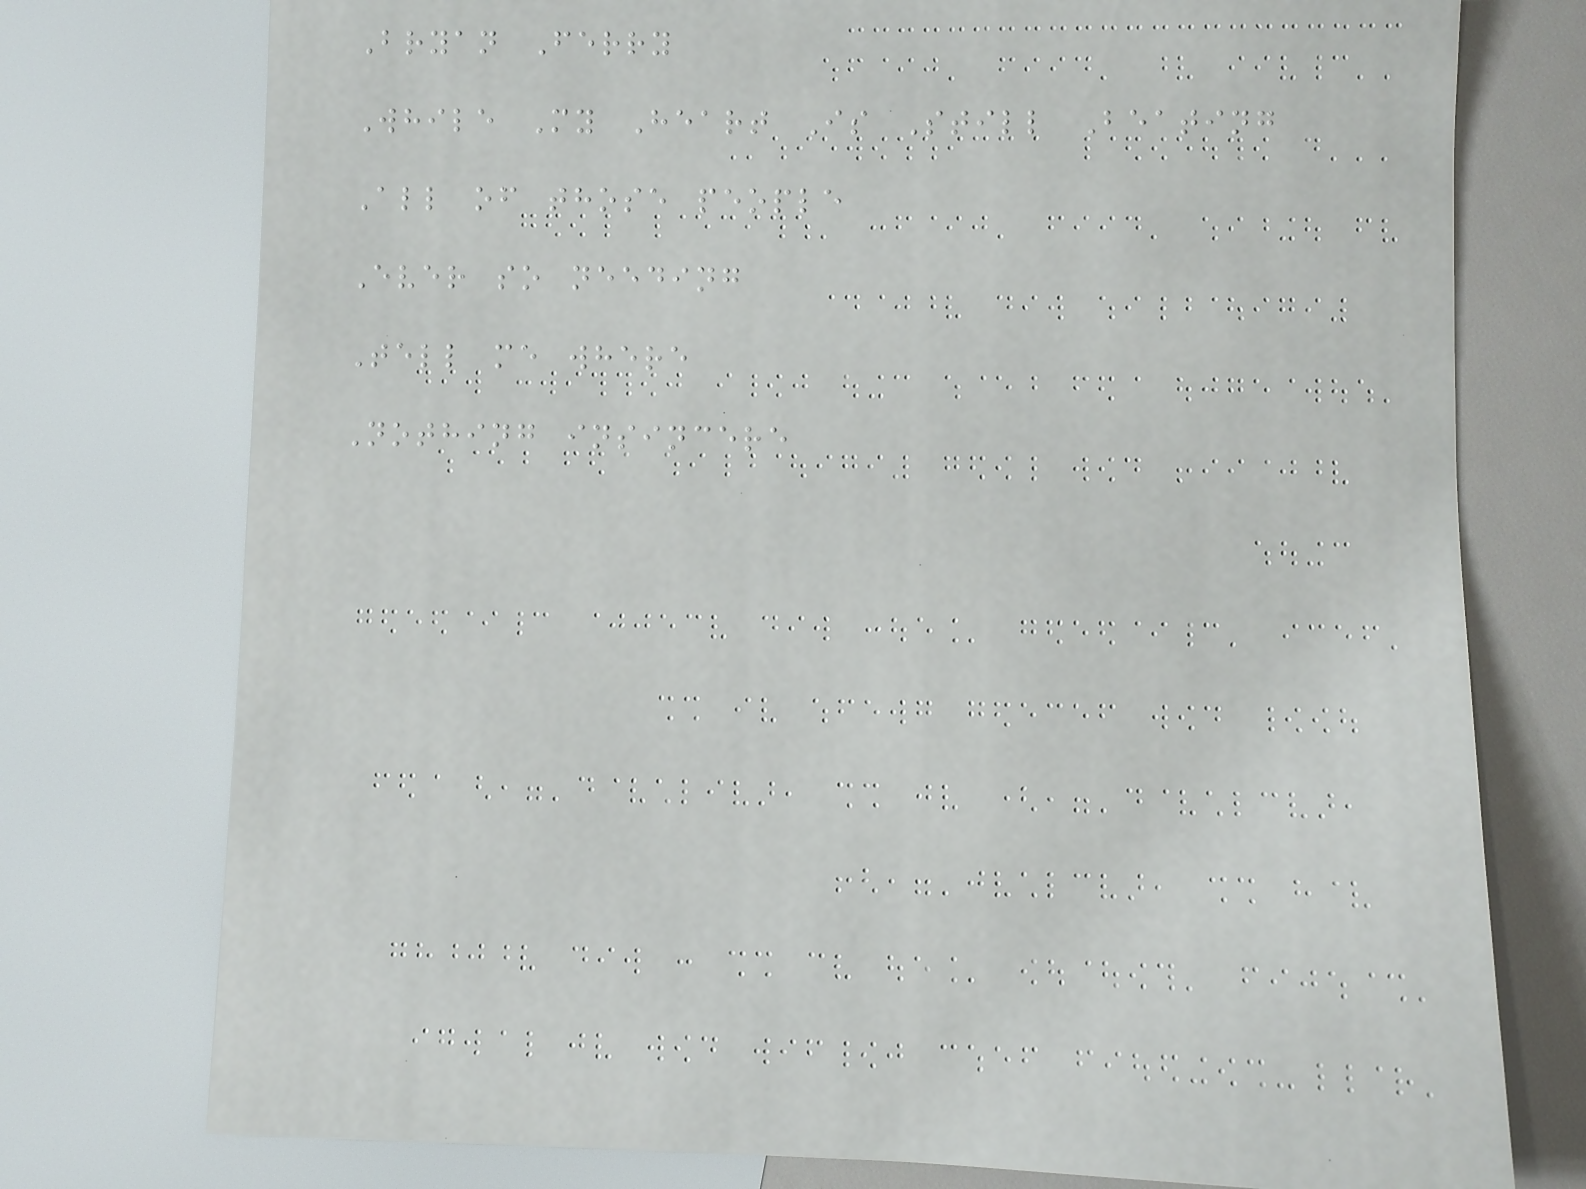Bryan Ferry
While My Heart Is Still Beating
All of those people
Ever so needing
Tell me where
Nothing insincere
